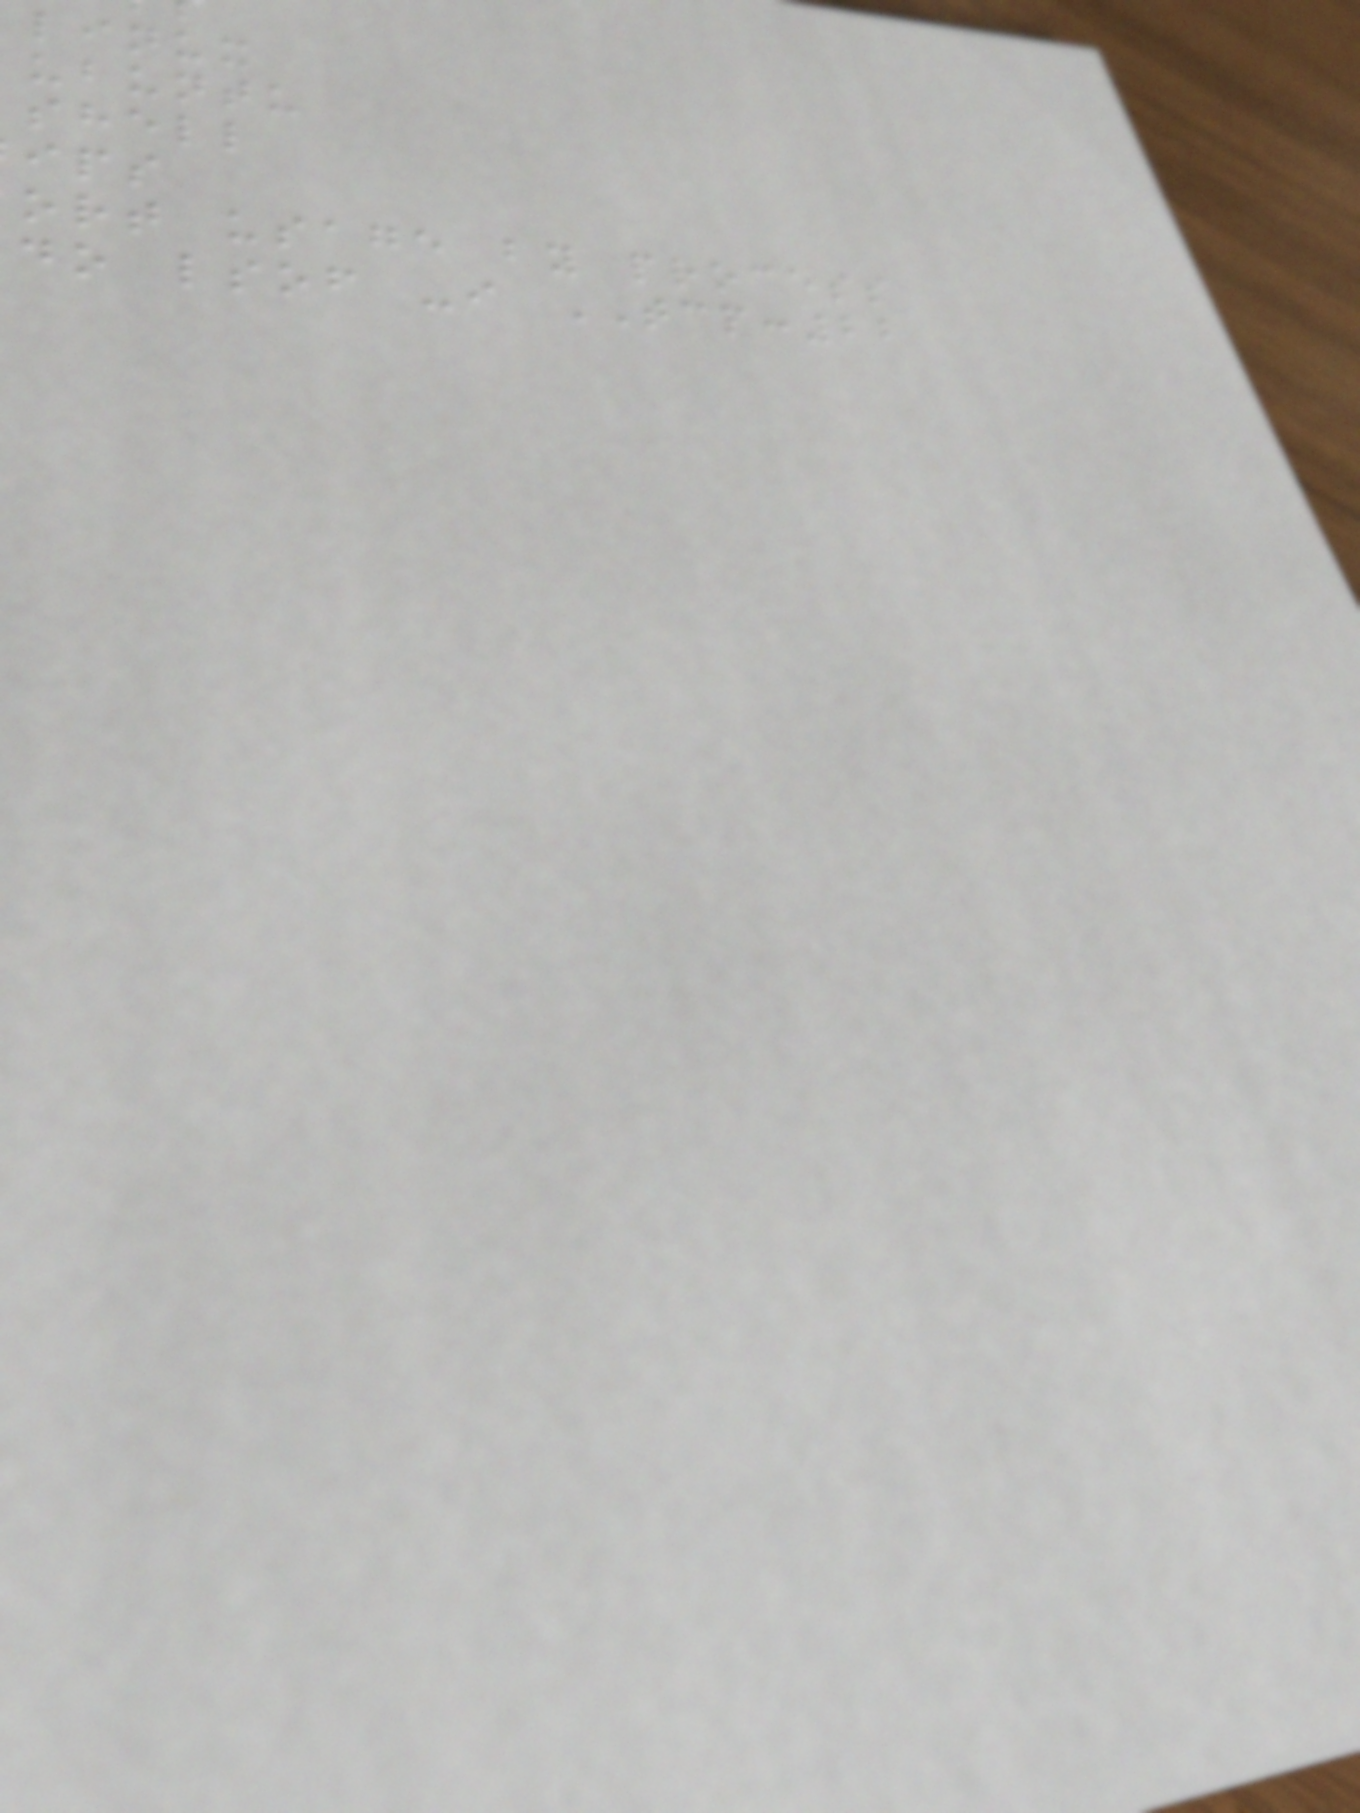linux
ubuntu
shell
ort usage by process
do lsof -i TCP:22
